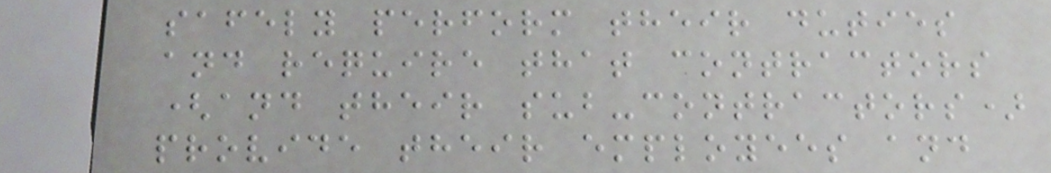safely perform their duties
and require that contractors
(and their sub-contractors)
provide their employees and
